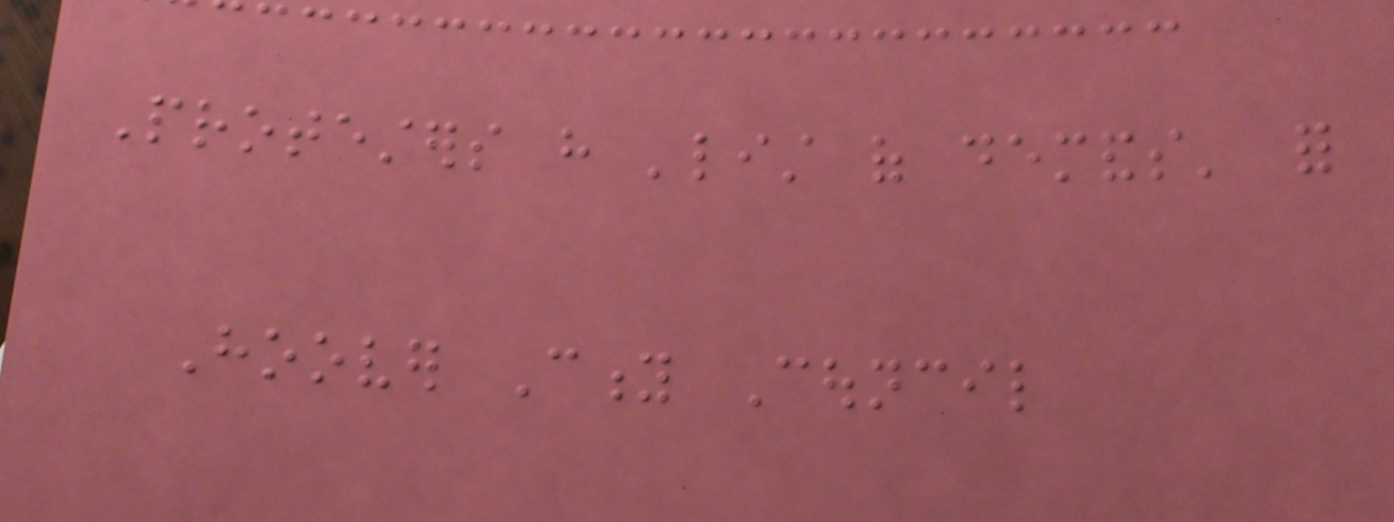Protesters have 'list of demands' for
Hoover City Council
